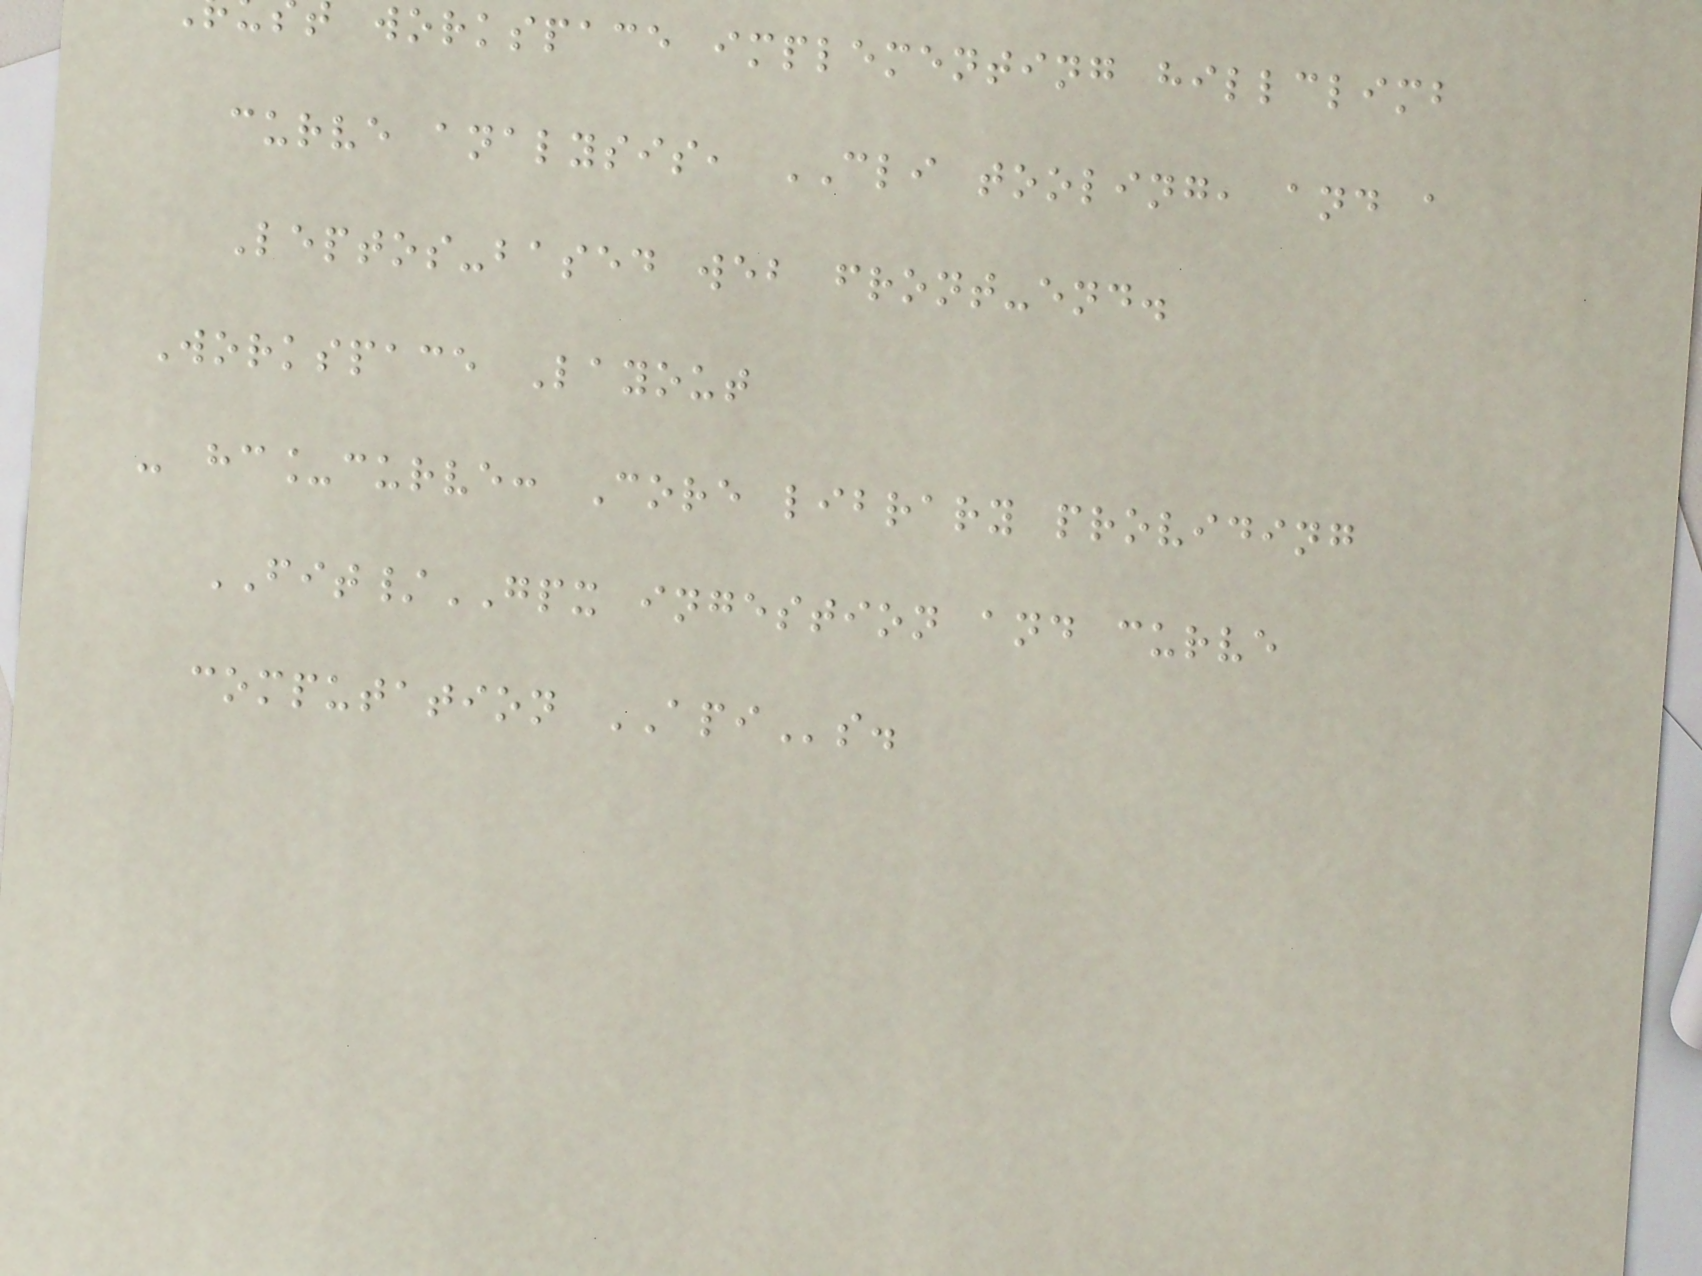workspace implementing hillclimb
curve analysis, CLI tooling, and a
Leptos-based web front-end.
Workspace Layout
- hc_curve: Core library providing
FIT/GPX ingestion and curve
computation APIs.
